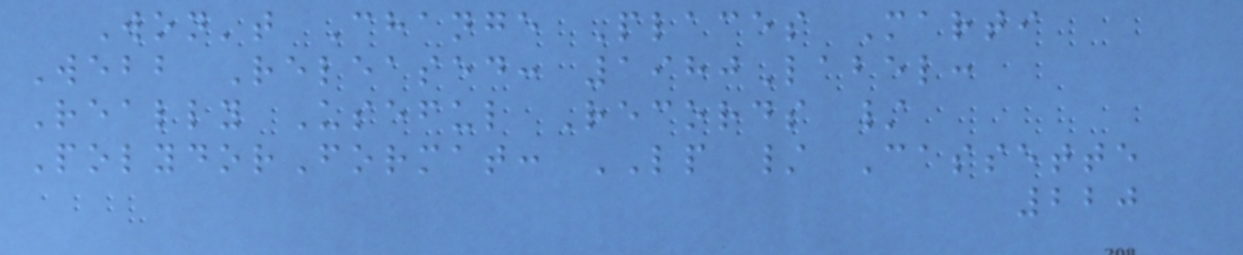Won't Change Places Marti
Webb Released: 1980Label:
Really Useful Records /
PolydorFormat: LP / Cassette
220
